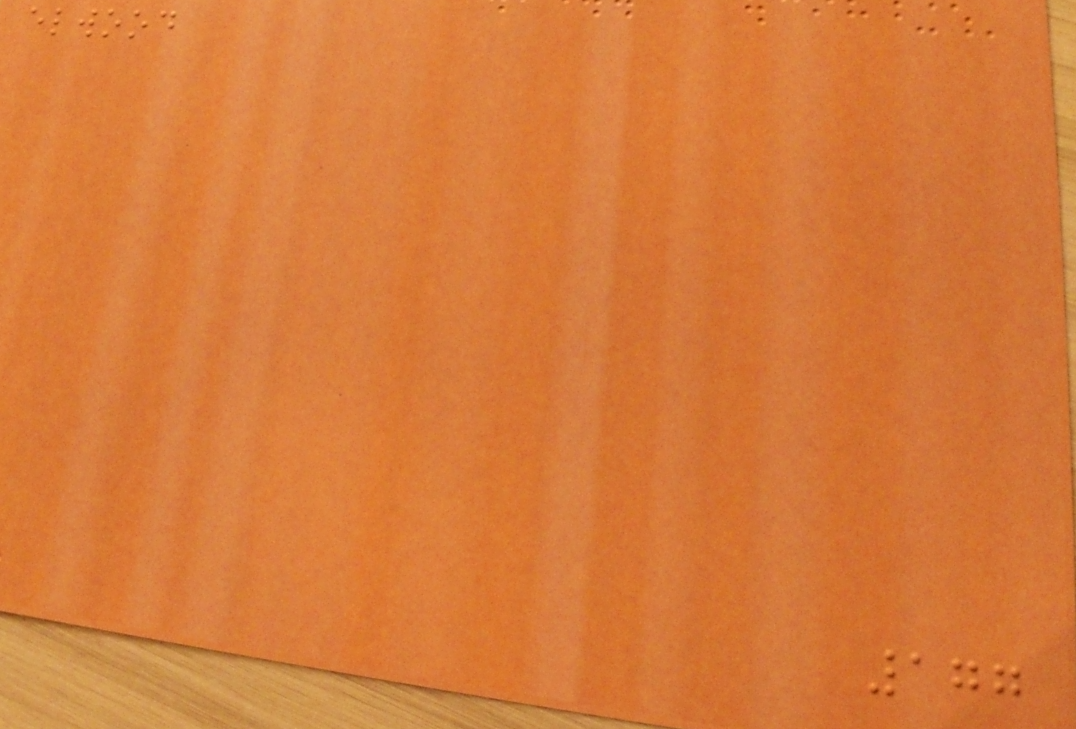elwood
177
